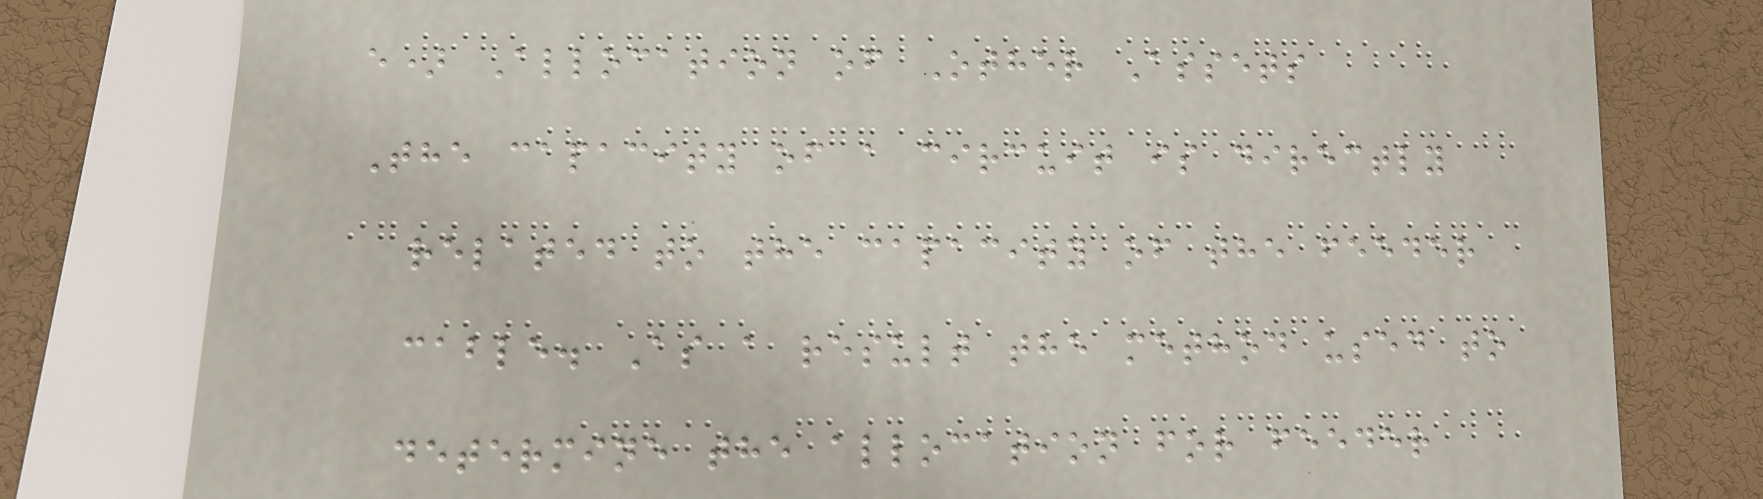e) Allocation of Other Assets
The capacity of a circuit is directly
related to the capacity of the feeder
cable. As a result the method used to
determine the allocation for feeder
